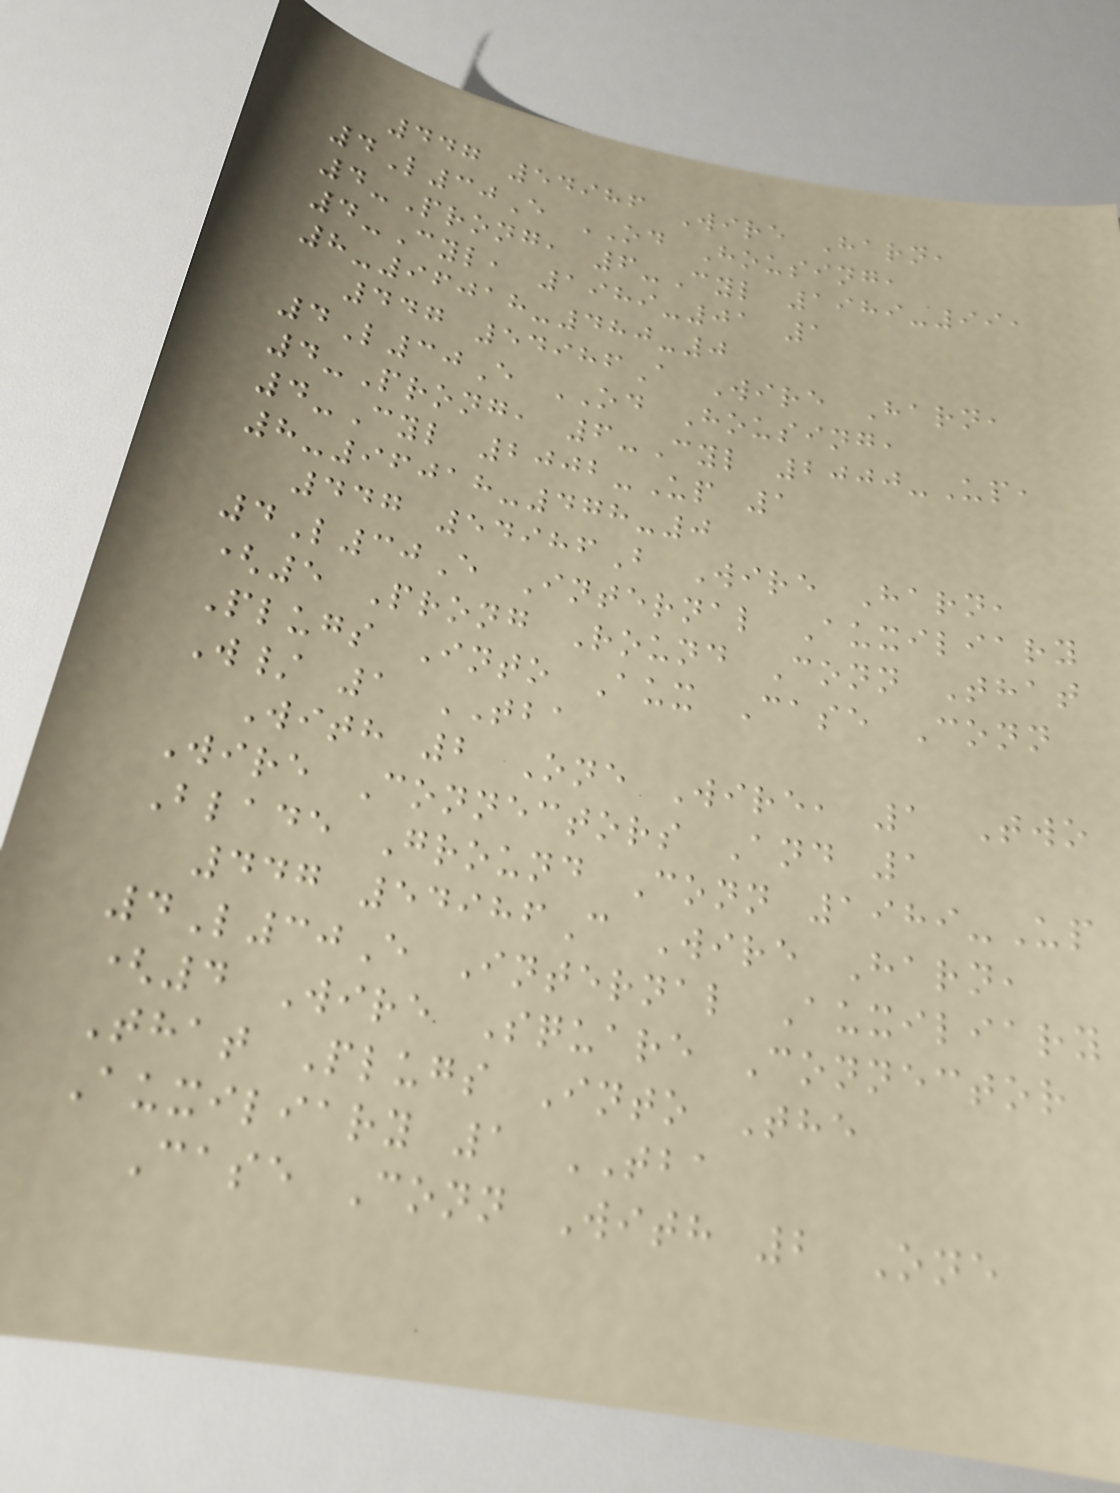447 54986 Wire Harn,
4L30E OD Housing,
4-Prong, 6-Cyl 1989-99,
4-Cyl, 1989-01 1
8-96018-480-0
447 54986A Wire Harn,
4L30E OD Housing,
4-Prong, 6-Cyl 2000-Up,
4-Cyl 2002-Up 1
8-96018-478-0
447 54986B Wire Harn,
4L30E Internal Auxiliary
(5 Prong Round Conn That
Plugs Into Aux Case Conn
W/ 1 TBA
With 2 One Wire, 1 Two
Wire Connectors And 1
Blade Ground Conn 1989-Up
447 54986C Wire Harn,
4L30E Internal Auxiliary
(4 Wire Square Connector
That Plugs Into The
Auxiliary 1 TBA
Case Conn With 2 One
